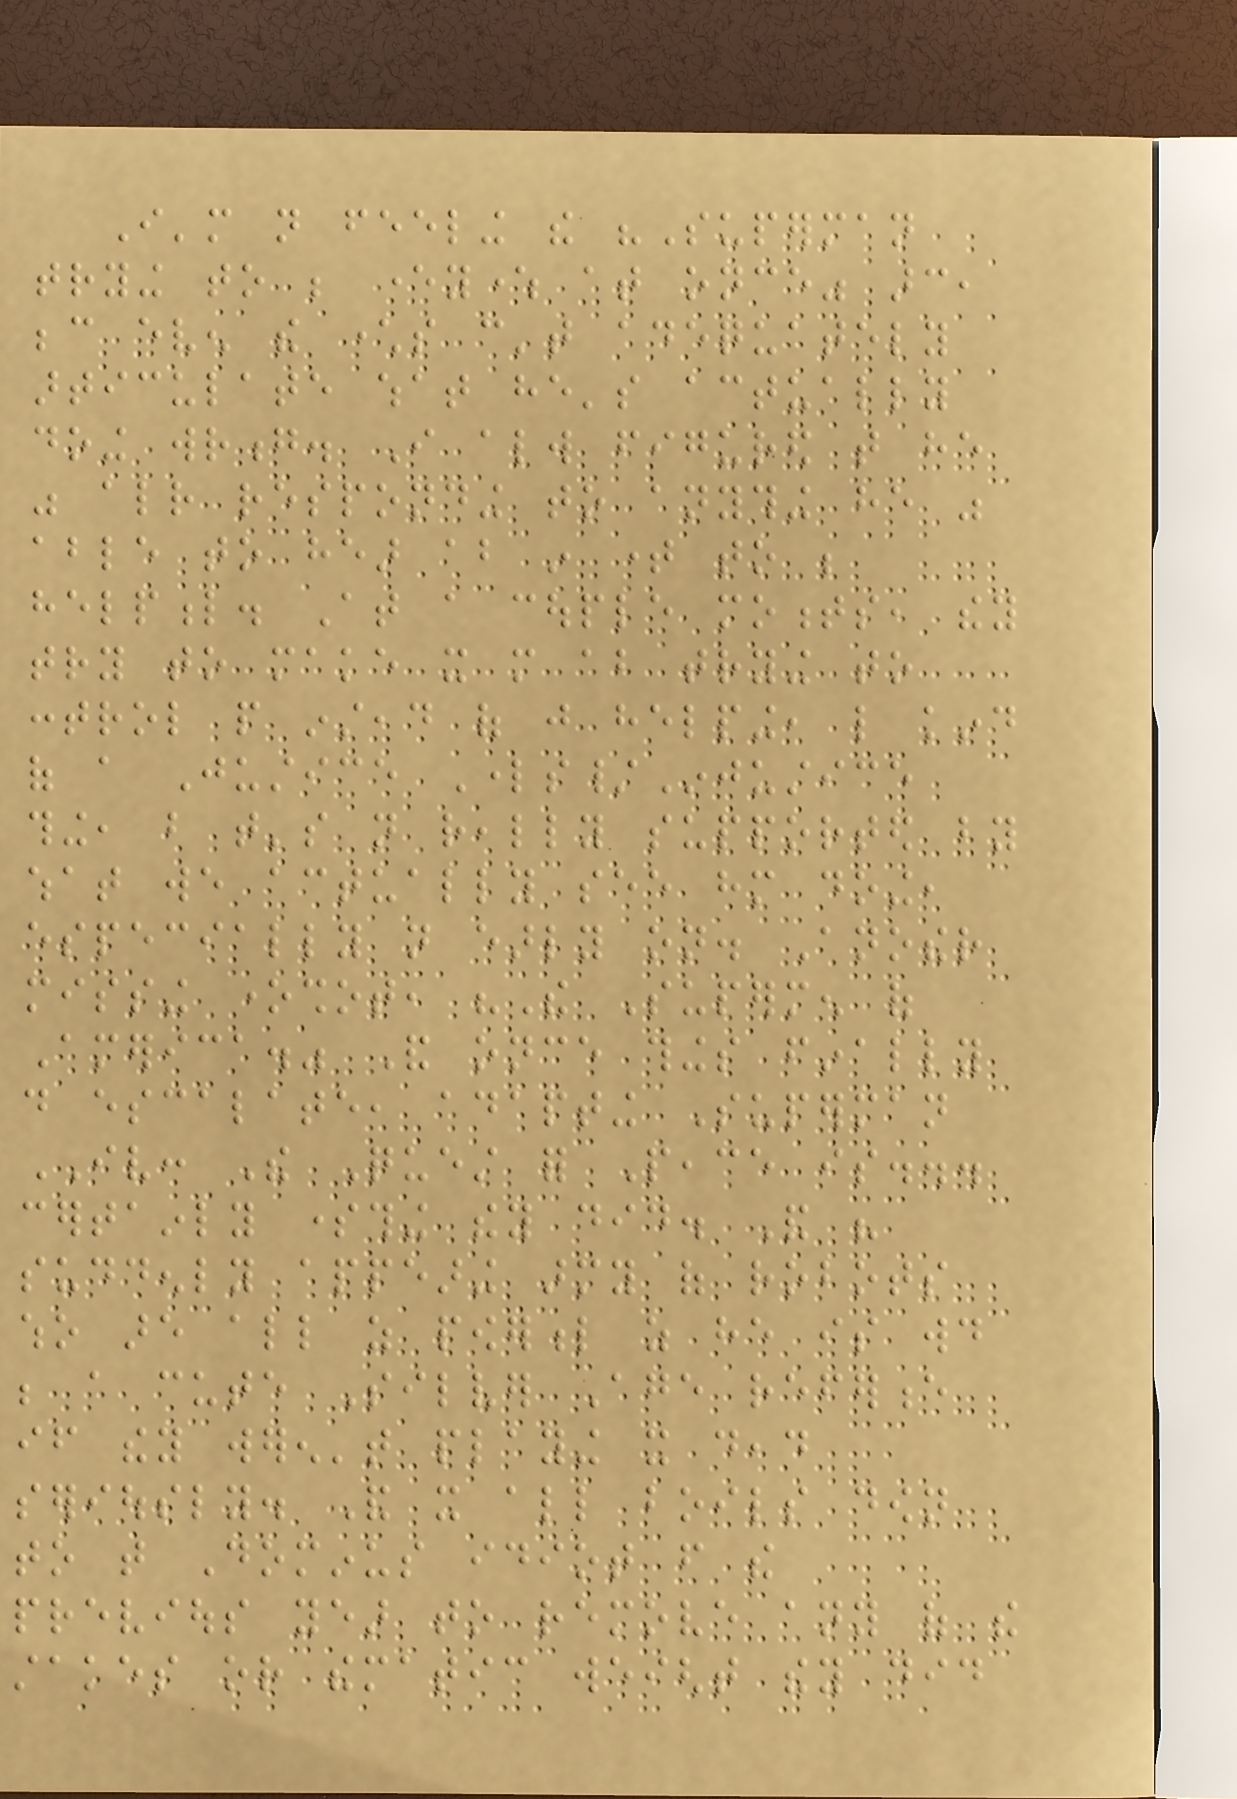I'm not feeling the "Superman
trying to be everywhere at once" arc,
because even the characters can't adequately
articulate what he's actually
doing wrong. I always figured that he
was already responding to anything he was
able to hear about in time to be
helpful. At a couple moments, they
try to make it more about trying to
control people instead of just helping, like kind
of a Justice Lords/Injustice
thing, but that's not really supported by
what we actually see him doing,
especially not early on. Another
missing oneshot, "The Supermen of
America." And once things finally
do escalate, adapting Superman
IV: The Quest for Peace is...
certainly something they did. And his
suddenly appearing army of robots
who are all as powerful as he is would
be a cute Silver Age reference
if they weren't playing it dead
seriously. And it all boils down
to that Dominus idiot from the
previous year to remove any of the
stakes or thematic weight they did
